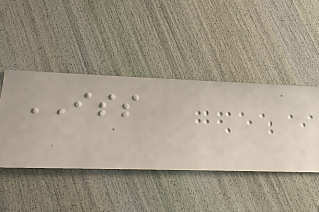ISS
